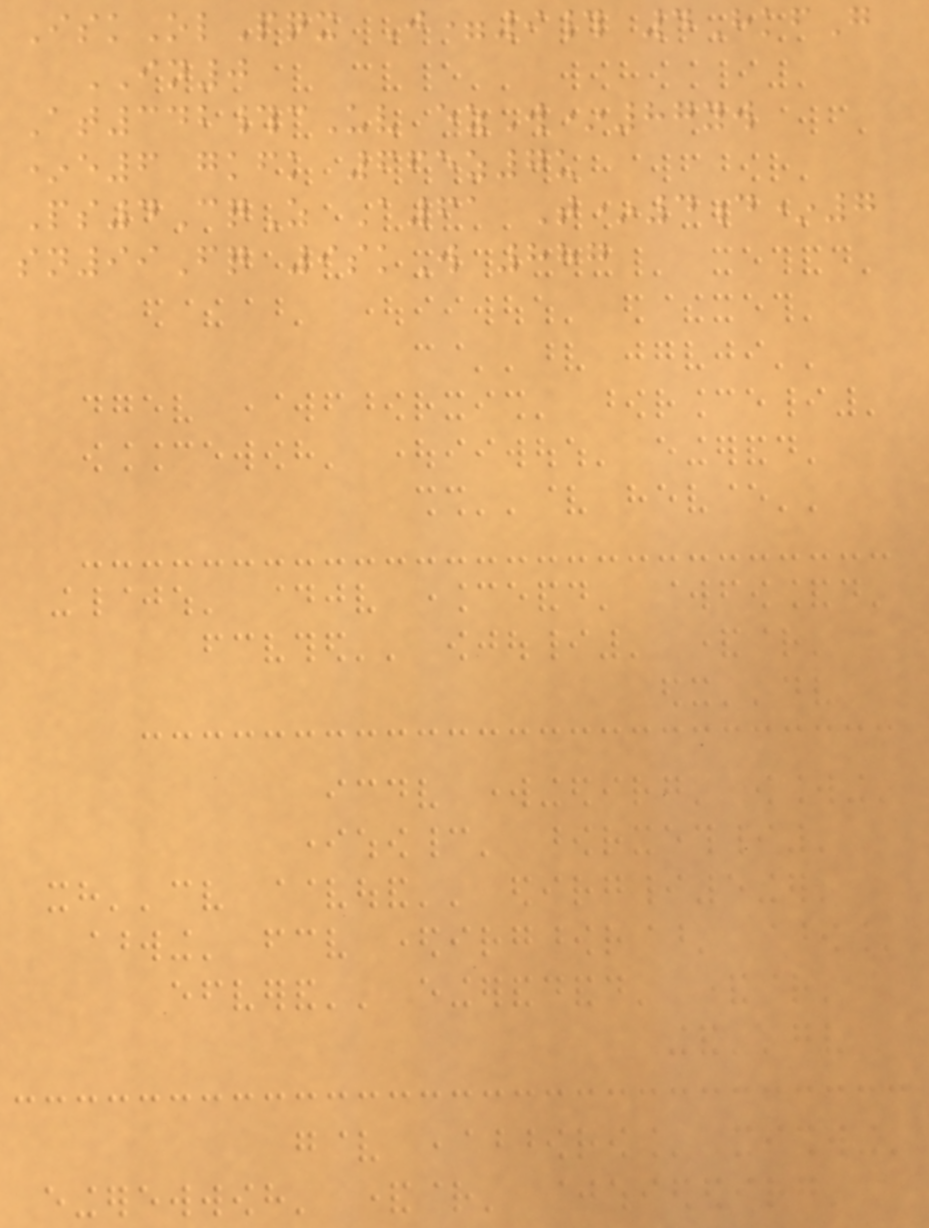IskOlPqx J=9# 4HkfG
IN0
At342#cUv ezW*87yw
*e6 gkfk 665z7u
Ps4CqZ A61 T*4d*7
sn99Fq 9skW 887
